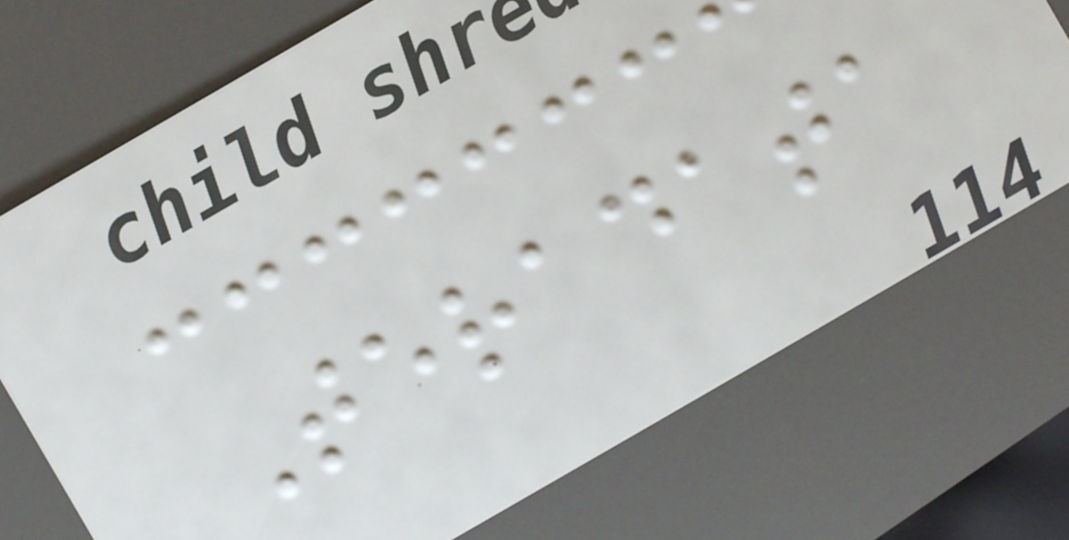Teradata
